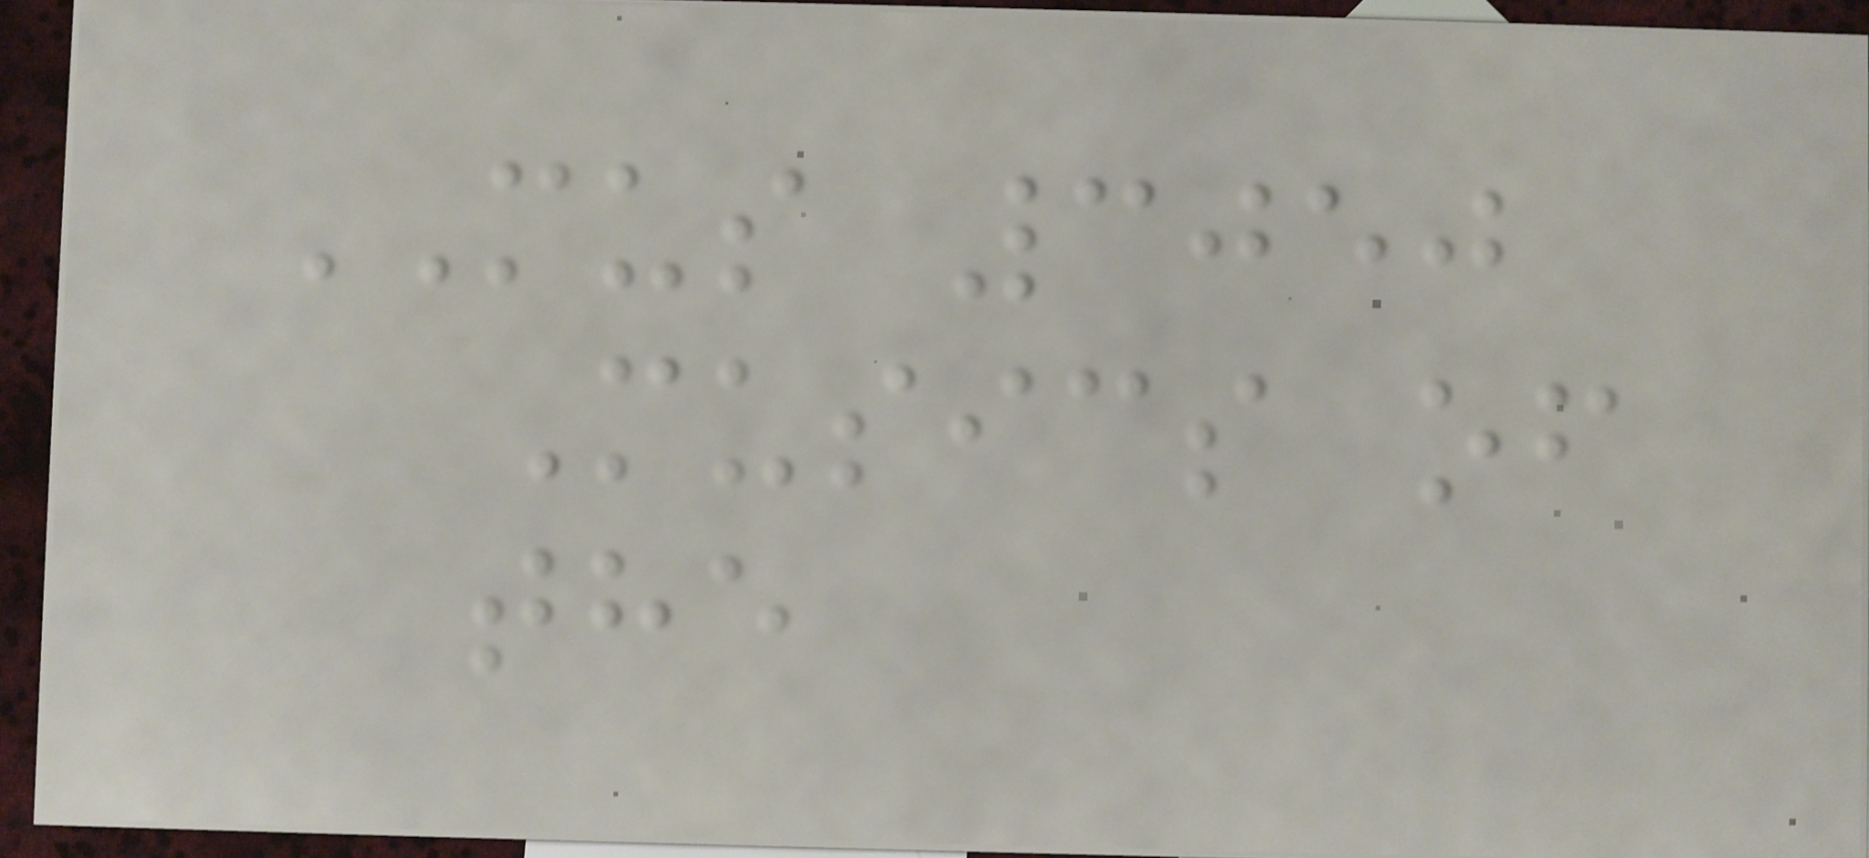MUS 3050
Musics of
the
